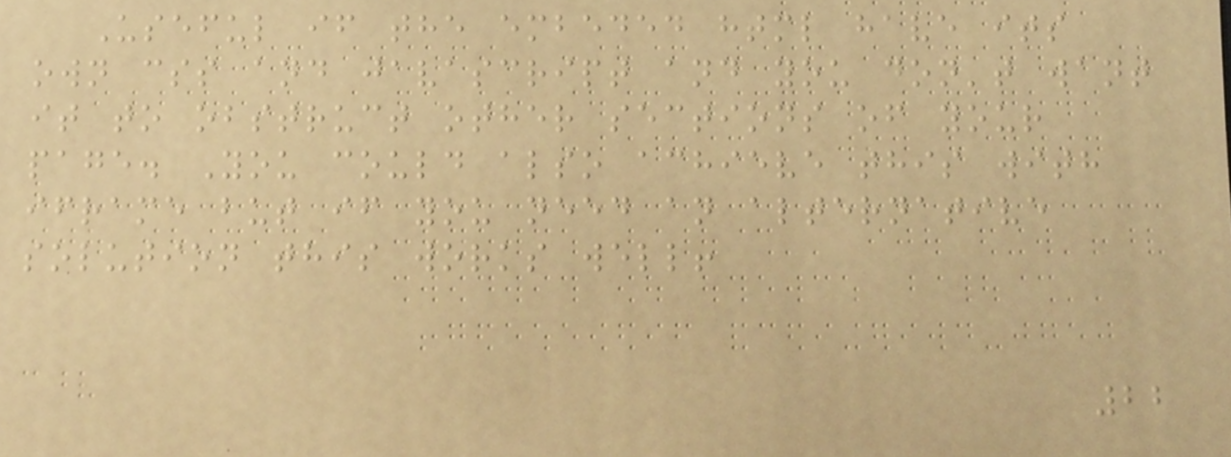Useful if the embeded html have its
own css and javascript and you don't want
it to obstruct other sections of your
page. You could also achieve this with
iframe but if you need an alternative
solution this works well!
22
